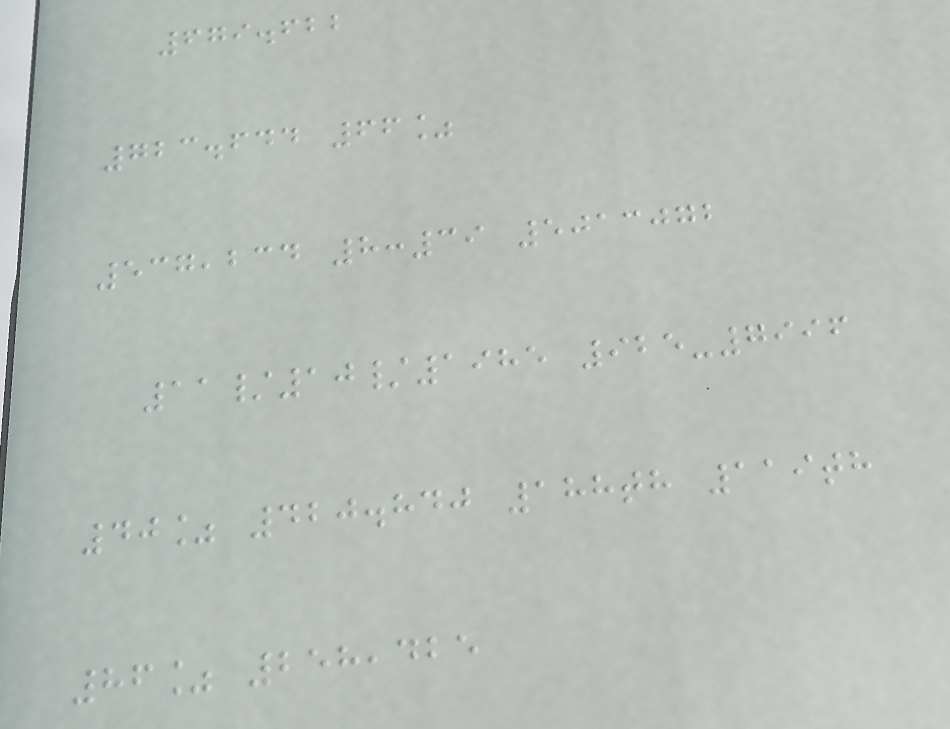679.622
723.644 66%
537,234 8:39 5013072
11/10/1985 925-7996
40% 420.840 188th 119th
86% 258,425
